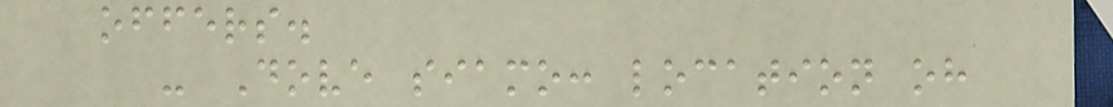offers.
- Dove siamo: location oh
